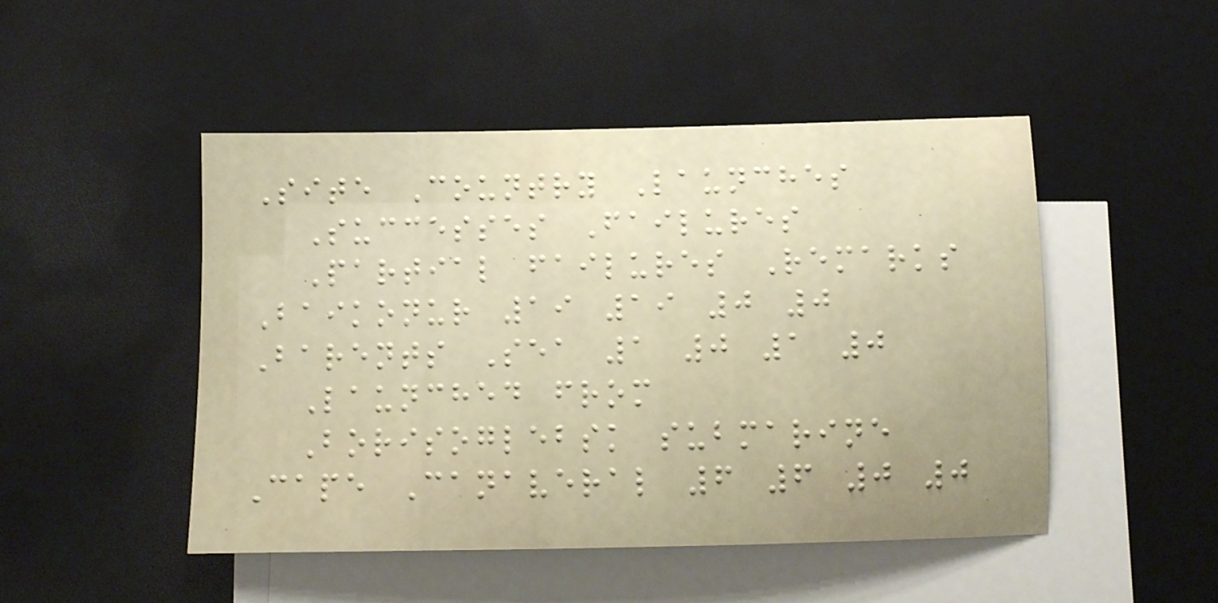Site Country Launches
Successes Failures
Partial failures Remarks
Baikonur 19 19 0 0
Barents Sea 1 0 1 0
Launched from
Borisoglebsk submarine
Cape Canaveral 6 6 0 0
